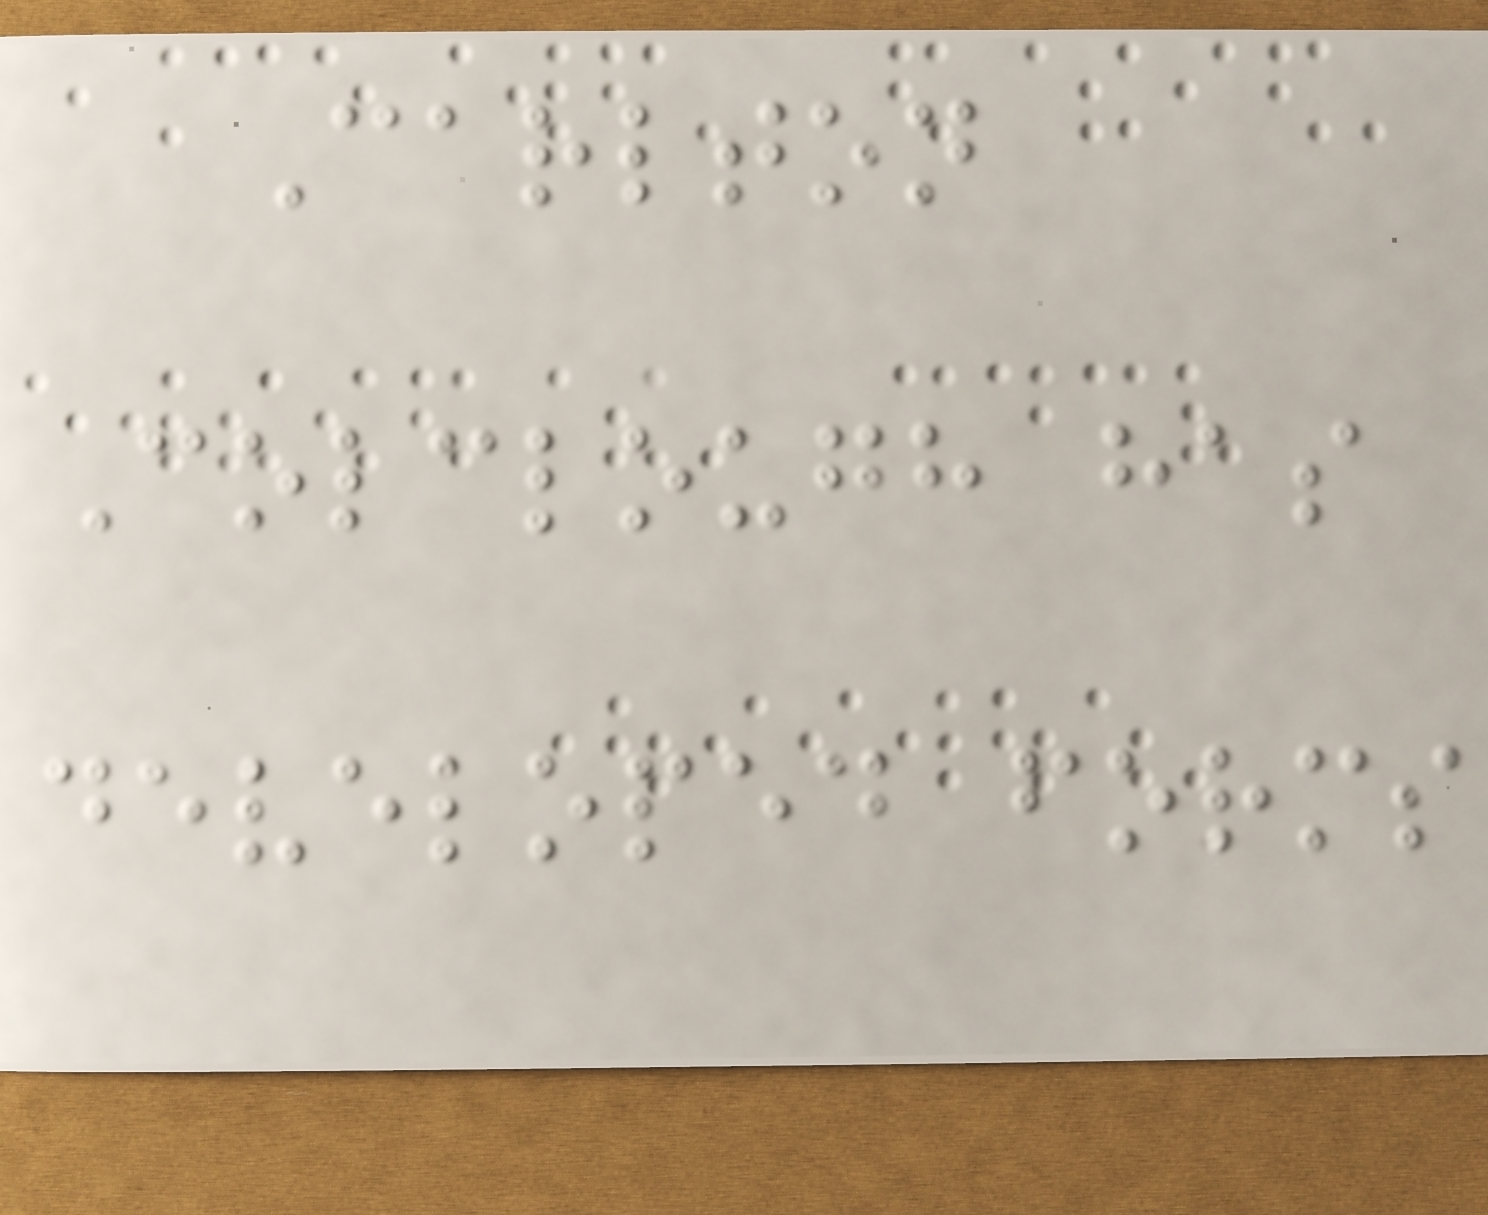Carlton
Colclough has
developed forms
